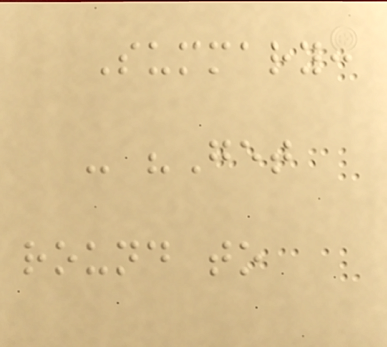Summary:
- "Get
round to
